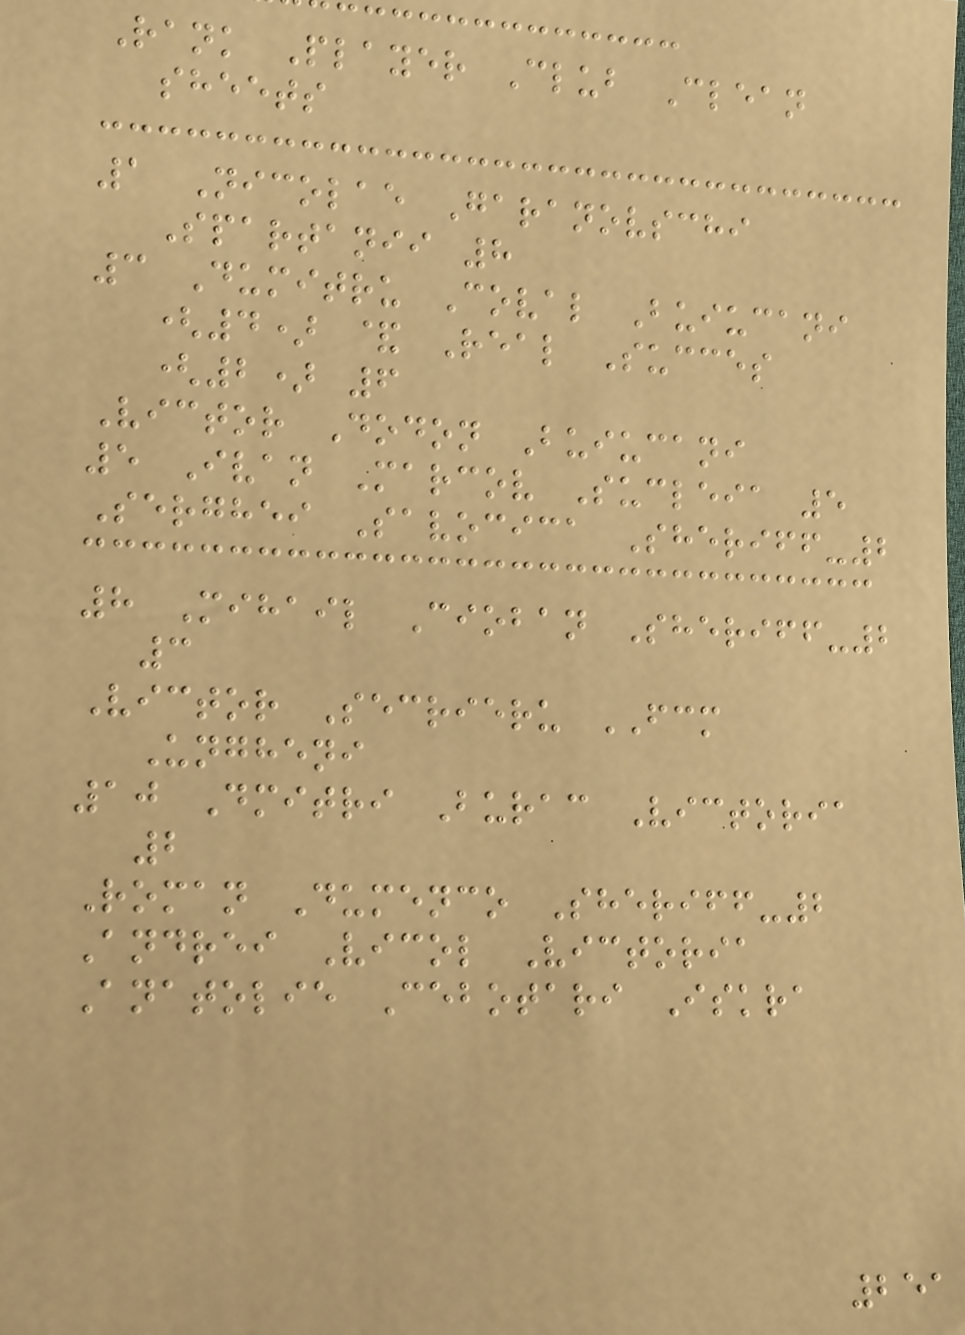Rank Player Club Clean
sheets
1 Nicolae Garanovschi
Spartanii 8
3 Dumitru Coval Buiucani
(4) & Real Succes
(2) 6
Victor Dodon Buiucani
5 Ivan Marcov Sucleia 5
Serghei Savocica Sheriff-2
8 Mihail Cioban Sheriff-2
3
Victor Secrieru FCM
Ungheni
10 Dmitri Burac Victoria
2
Roman Dumenco Sheriff-2
Andrei Vicol Victoria
Anatolie Cebotari Iskra
251
